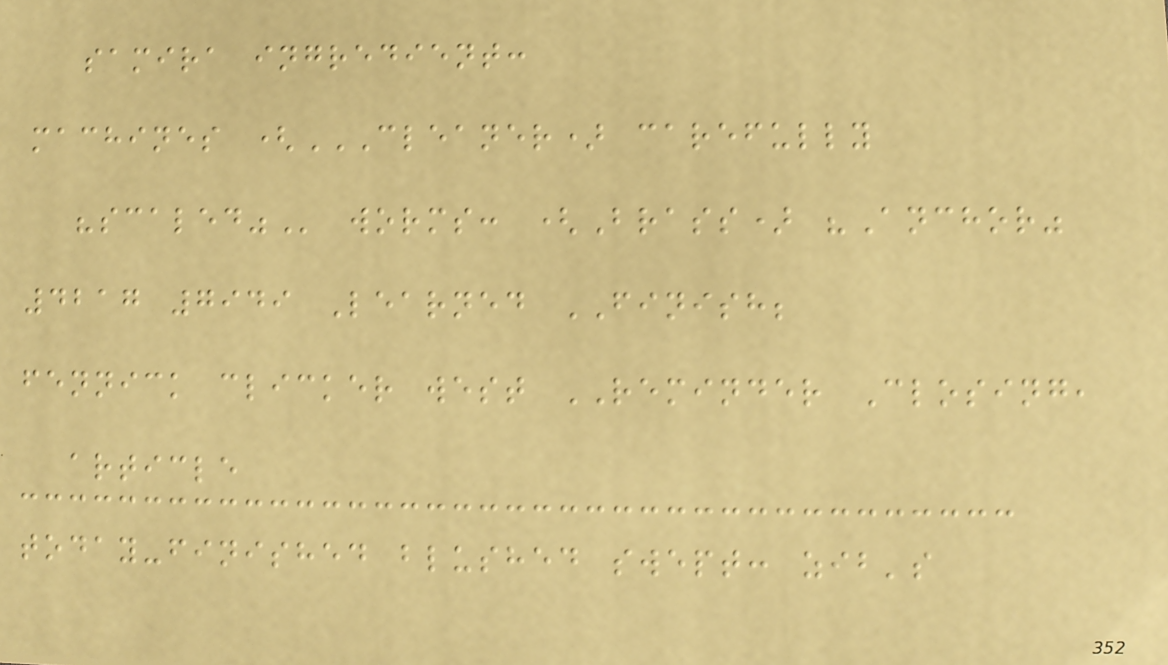samira ingredient:
machines (CLEANER) CAREFULLY
"SCALED" worms: (Brass) "Anchor"
4217 7949 Learned FINISH;
fennick clicker west REMINDER Closing,
article
today-finished blushed swept: zib's
